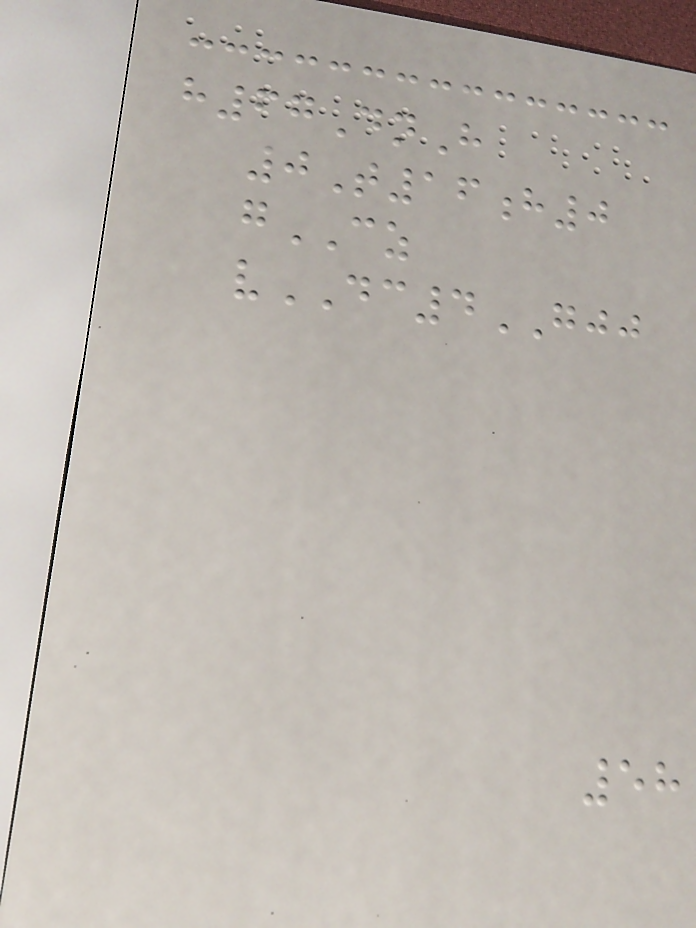h67DnH
0T16h0
gCZ
vDC4GJJ
58
